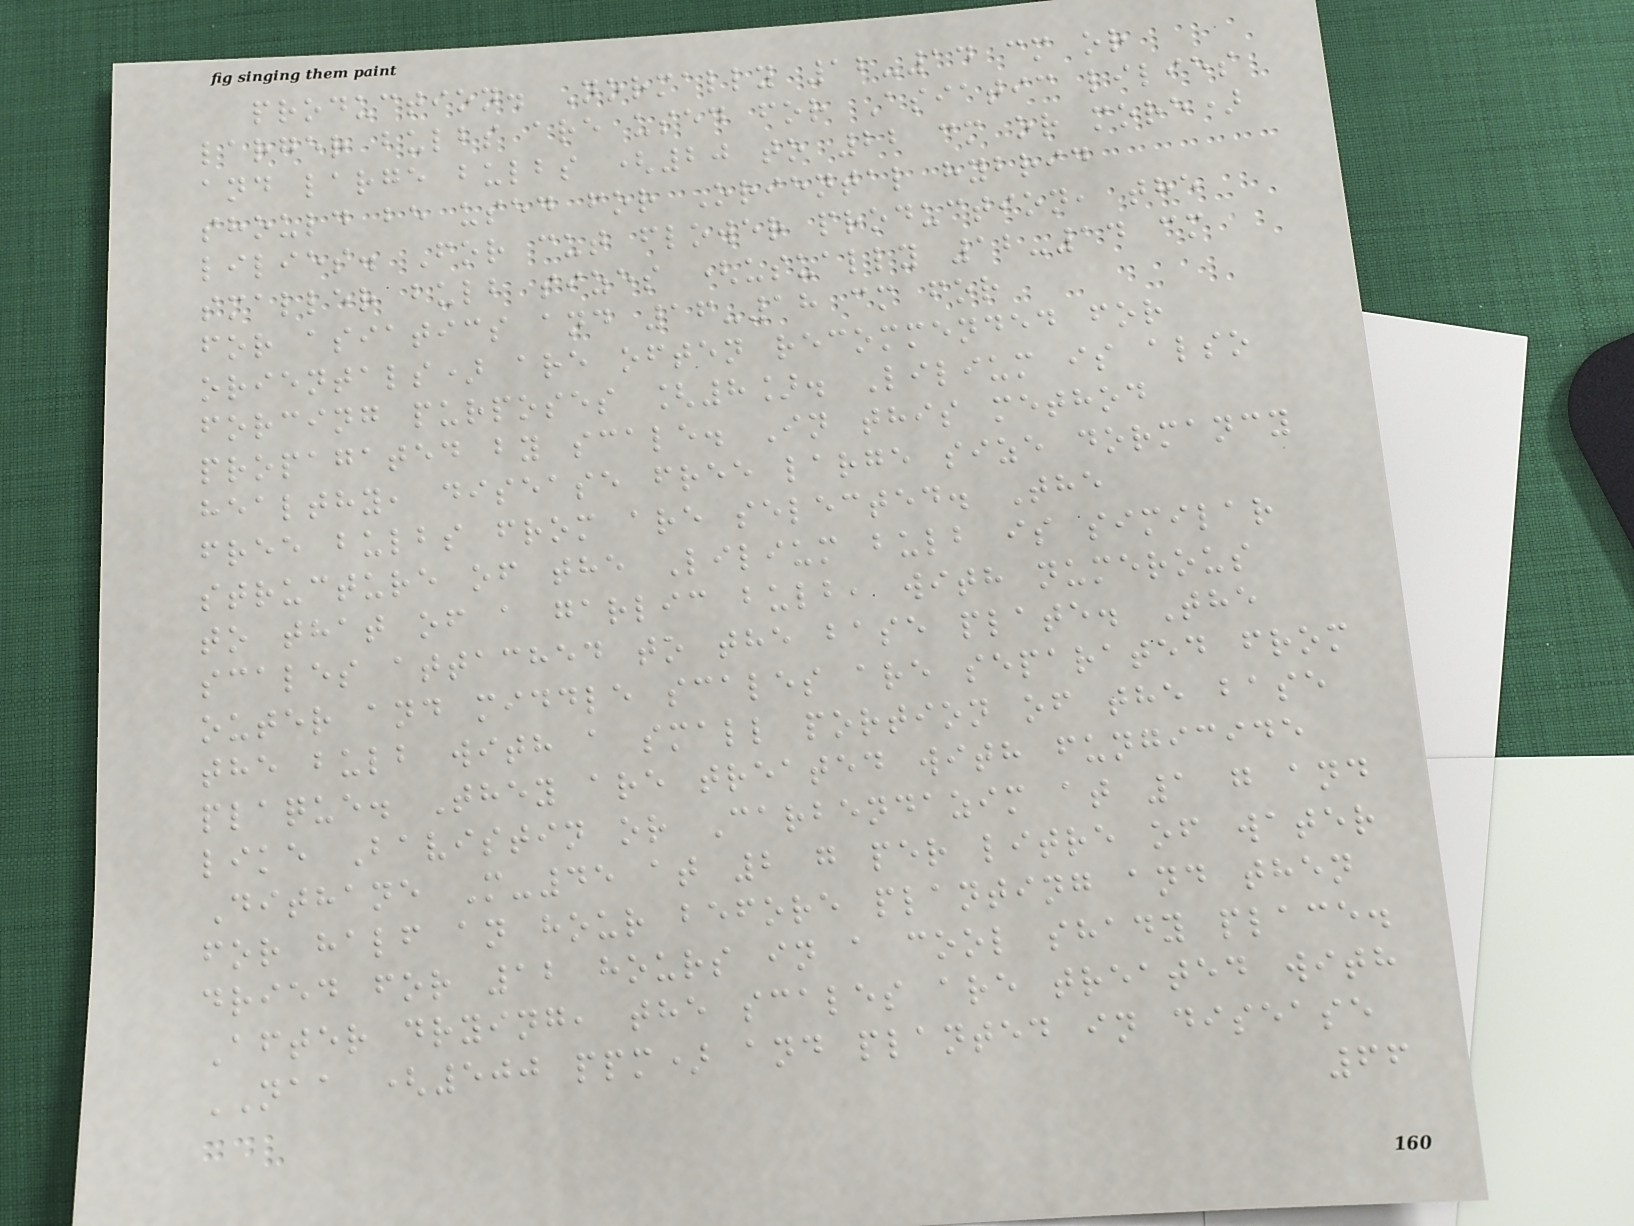production. Normally 12-14 cm or
larger bulbs are used for Asiatic lilies
and large bulbs (20 to 22 cm or more)
should be used for Oriental hybrid
lilies. For cut flower production, the
smaller bulb sizes (usually 12-14 cm
for asiatics and 16-18 cm for
orientals) are often recommended for
forcing purposes [8]. Lilium is also
propagated by scale. In this method
healthy, disease free large size dormancy
free bulbs from are selected. The
structure of the Lilium bulb is similar
to that of a garlic bulb, with numerous
scales attached to the base plate. The
outer and middle scales are separated from
the bulb with a small portion of the base
plaque. They are treated with fungicide
like Bavistin or Carbendazim at 1 g and
Dithane M-45 at 2 g per litre of water
for half an hour before planting and then
dried for 12 hours in a cool shady place.
After drying, the scales are treated with
NAA (500 ppm) and planted in disease
66
